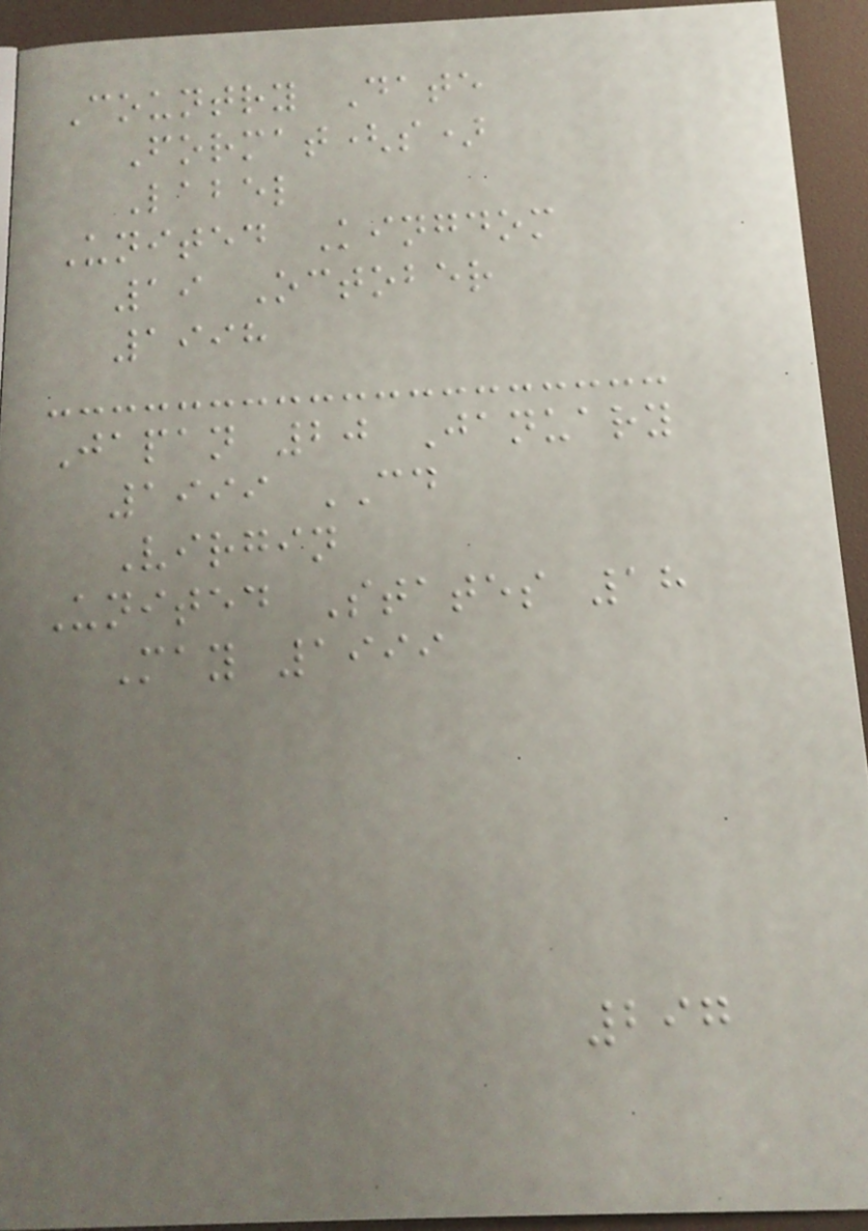Country Date
Format(s)
Label
United Kingdom
19 October
1998
Japan 20 January
1999 CD
Virgin
United States 18
May 1999
297
